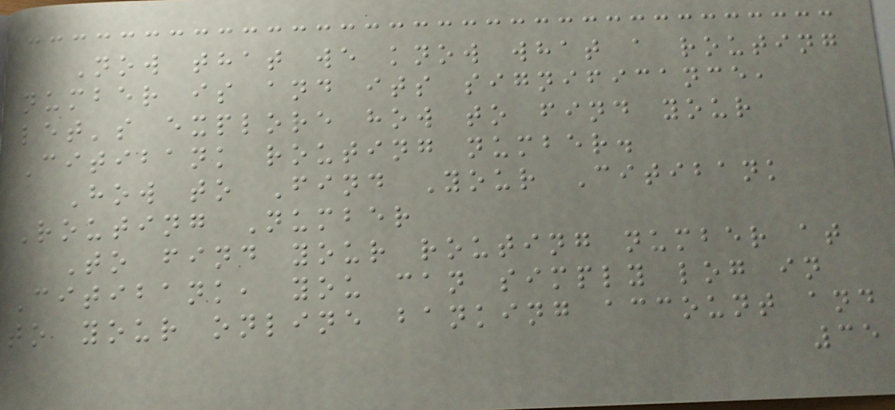Now that we know what a routing
number is and its significance,
let's explore how to find your
Citibank routing number.
How to Find Your Citibank
Routing Number
To find your routing number at
Citibank, you can simply log in
to your online banking account and
35
